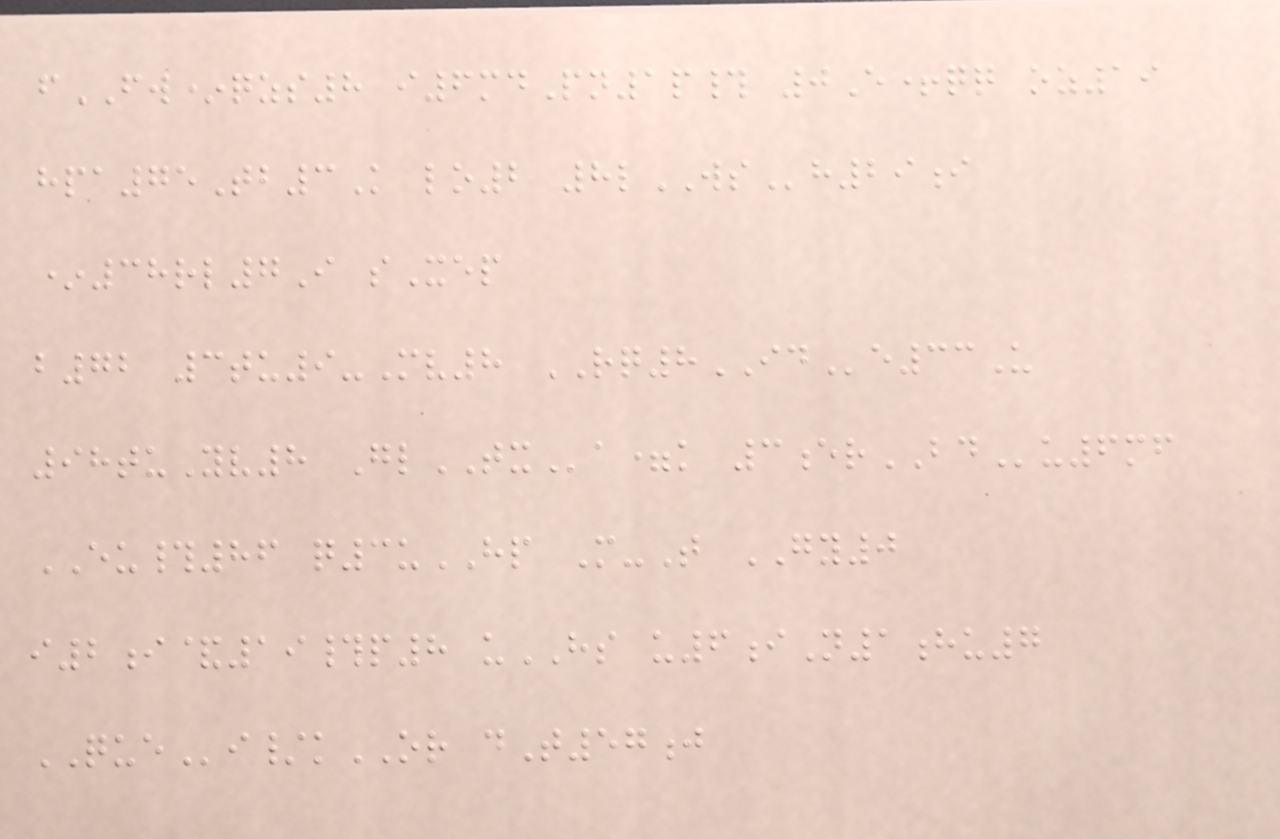fFW*qzs8 i6mdPn1p# 0E+qq oz19
hpa75Tb3K lo2 8lWSh29i
*38rl7I sXep
b72 3tu9-Mv8 RQ8IDe33U
98tuYv8 GlTXa=k 3erBDu6mf
EU#86 q3uHP M-T GY0
i2i&19#p8 uHS u6iN1hu7
QUEi/kOR dT57j
